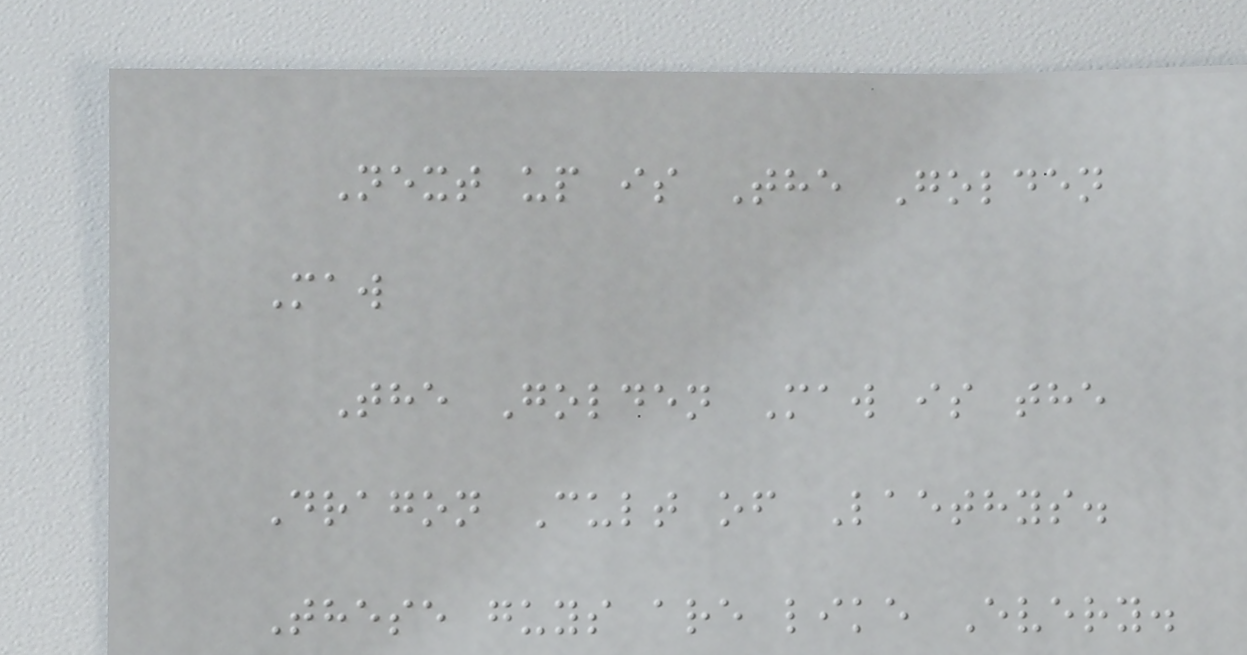Next up is The Golden
Maw
The Golden Maw is the
Dragon Cult of Laethys.
These guys are like Every.
